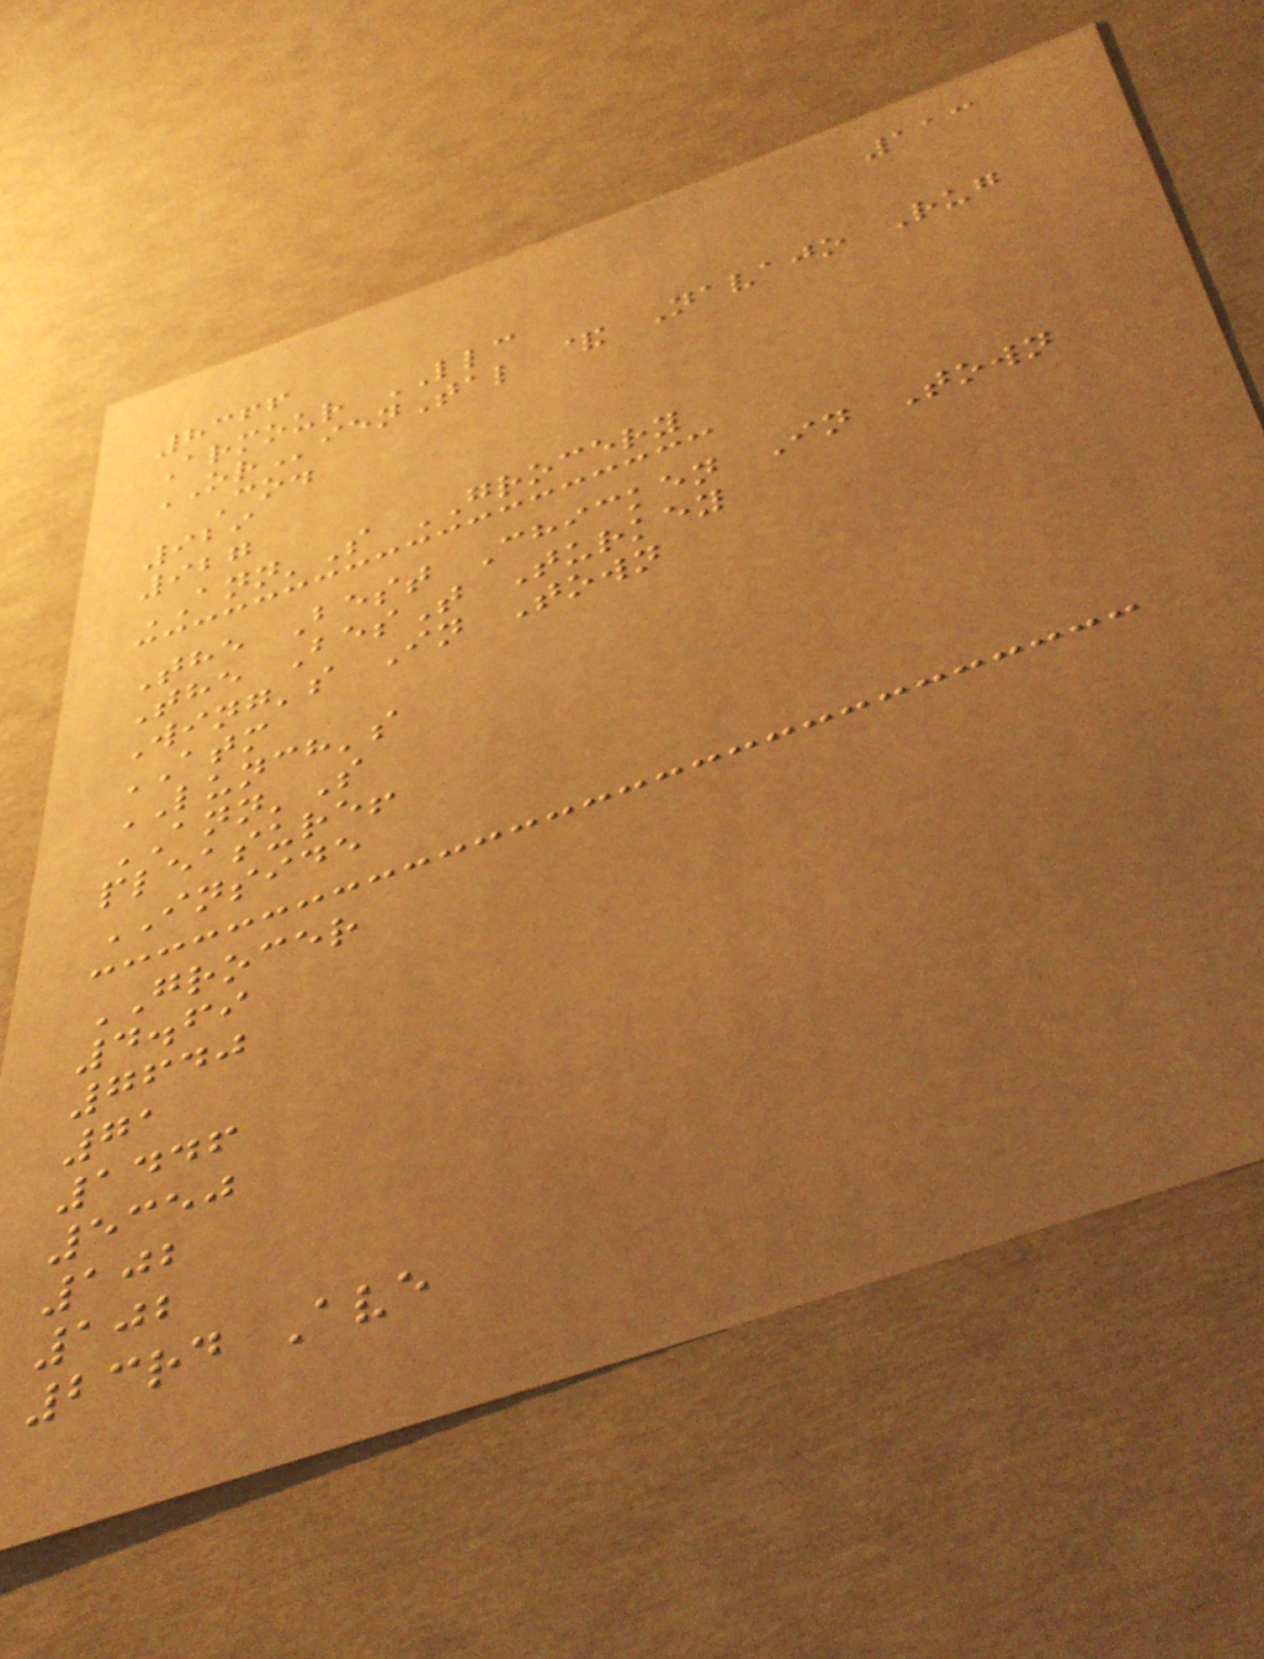113
8366
Armour LLC
ORienTal & Navajo Rug
Co.
929
927
ANN'S GROCERY
The Best Chicken In Town
The BesT Turkey
Wing's In Town
ATM
LUNCH's
ANN'S
pleasure!
INSIDE
GROCER
4.69
7640
71
1446
5350
102
102
23rd Ave
